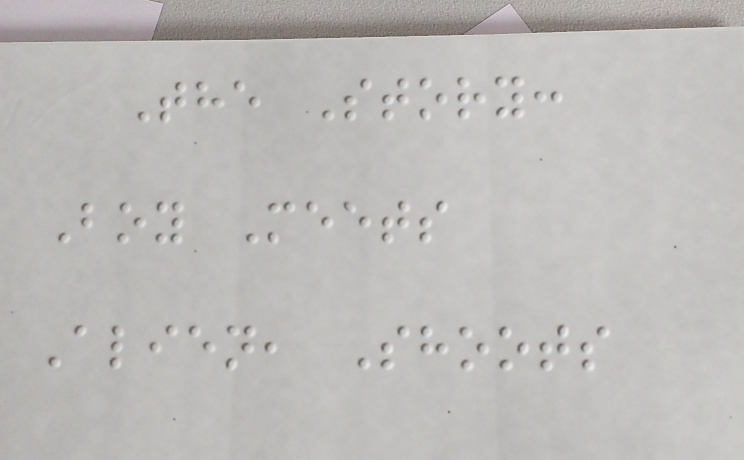The Story:
Boy Meets
Alien, Shoots
